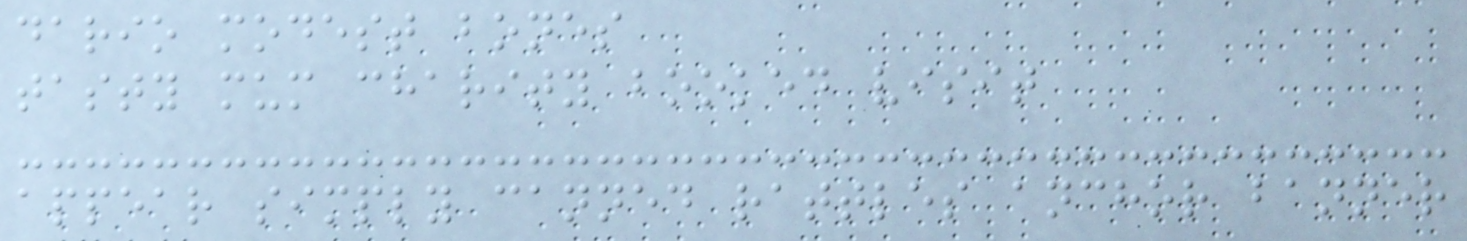dario modest bones
tasty mum charity booked visit
appear simply canned rattles anchor banner
